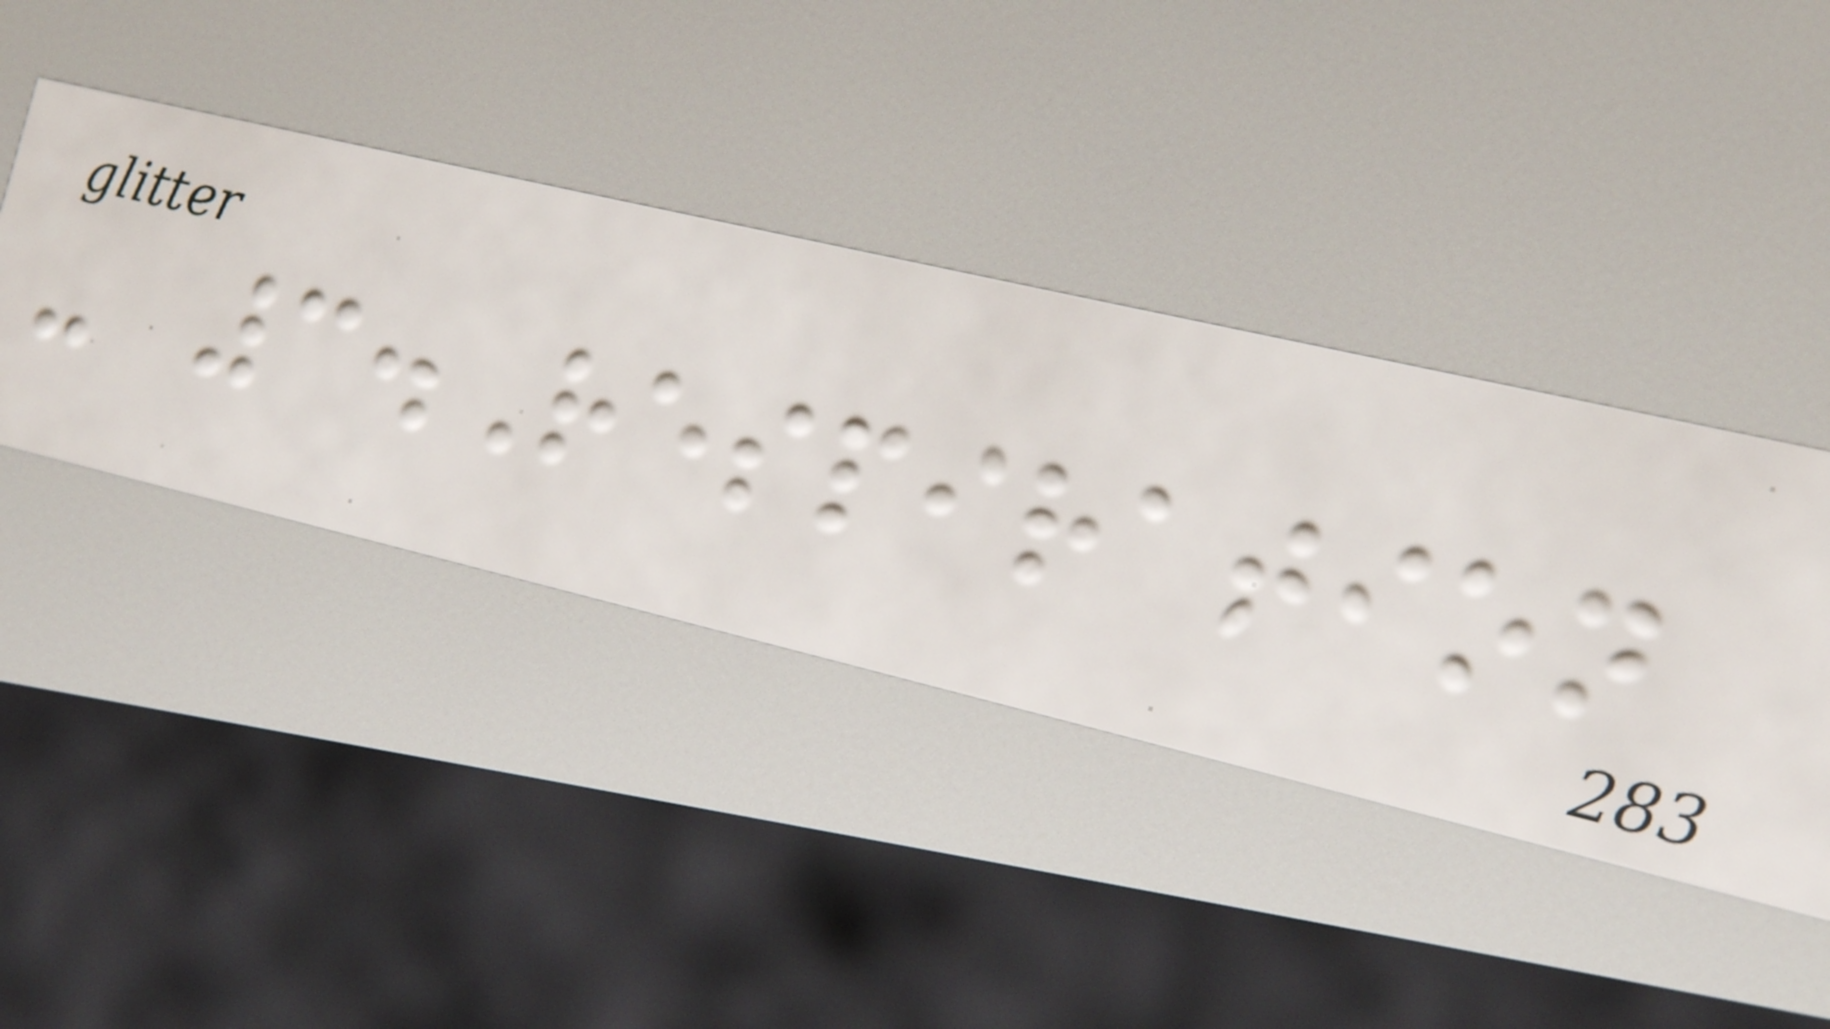- 3.Respiration
